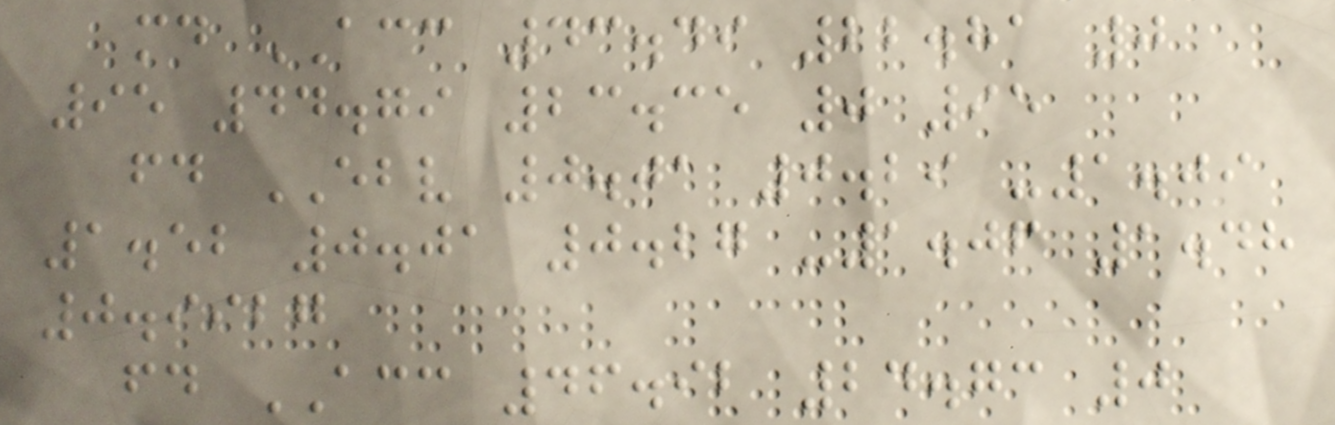md ACC 43.49 22.81 0
95 44.79 23.35 0 95
fd EBV 0.01 0.29 -1.09
1.52 0.01 0.27 -1.06 1.48
0.9927
fd ACC 46.92 24.73 0
